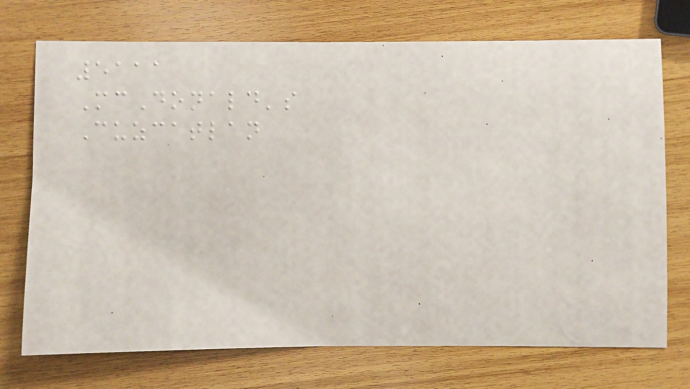5111
McDonald's
Cuzcatlan
